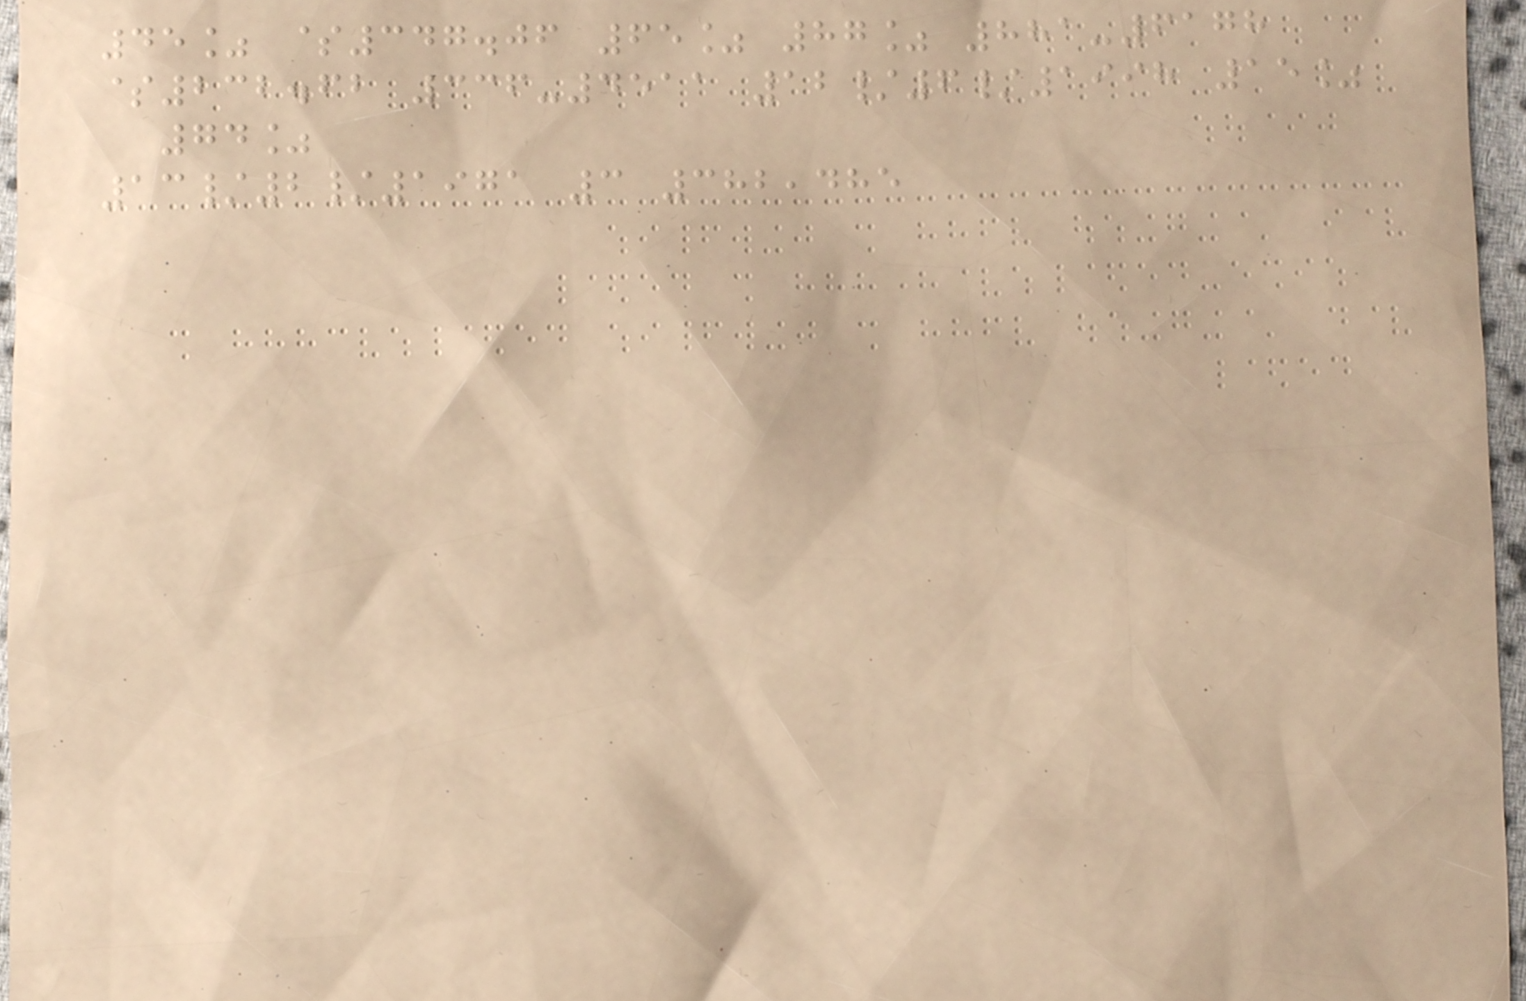45% $347.06 65% 87% 881-6178
$232.62 336-4511 12/6/1998 15%
74%
13/2/1971 3 382,485
